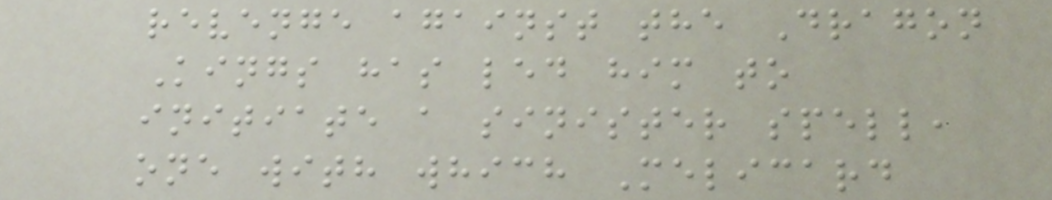revenge against the Dragon
Kings has led him to
initiate a sinister spell,
one with which Melicard
